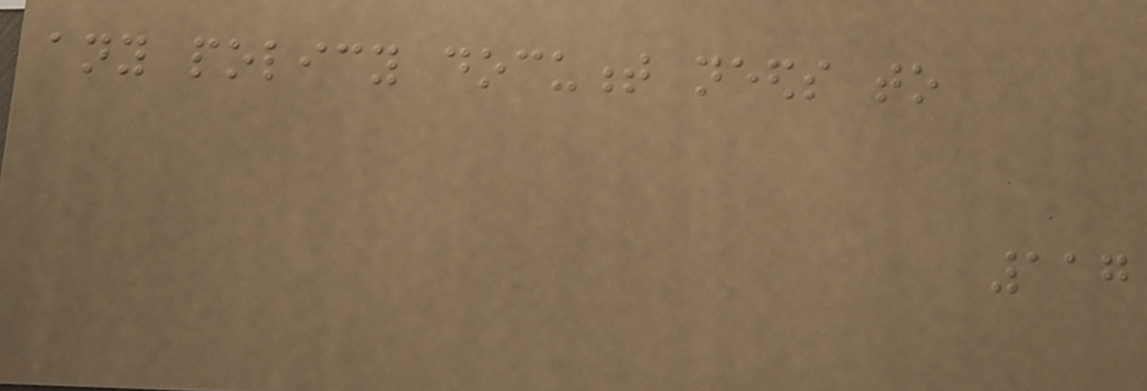any policy document needs to
117
